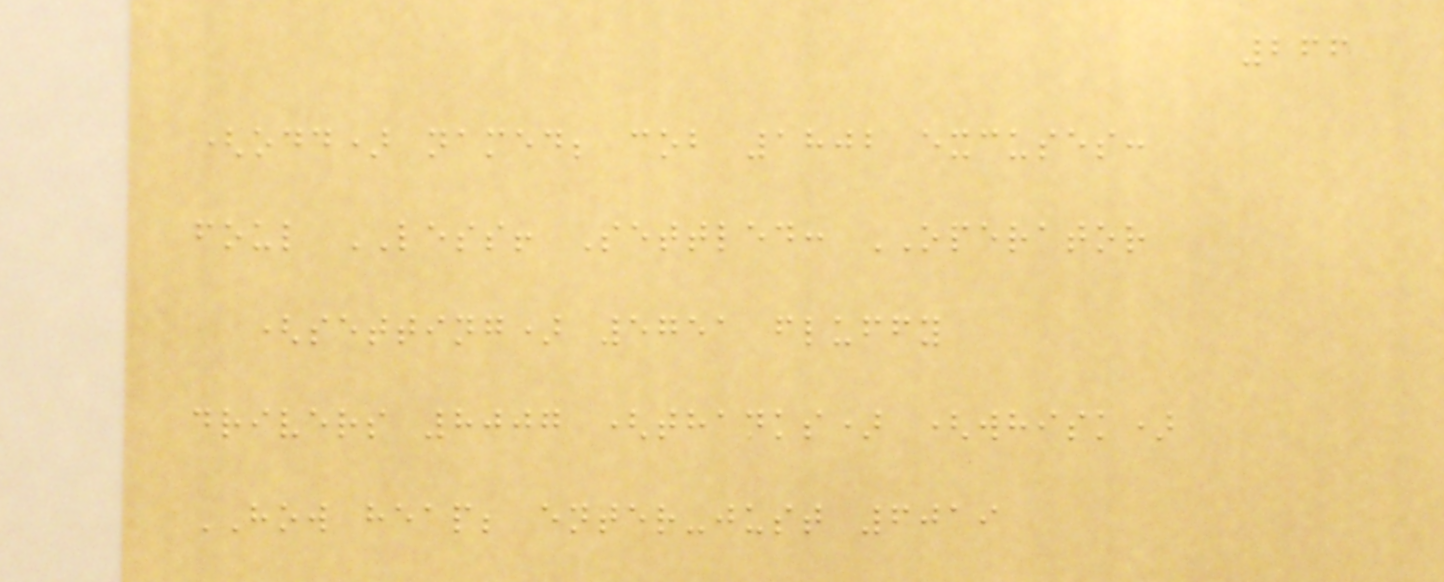266
(odd) named; cob 1802 excuses:
foul LESS! Settled: OPERATOR
(setting) 5751 fluffy
drivers 8007 (thanks) (whisk)
HOW heap; enter-just 6019
